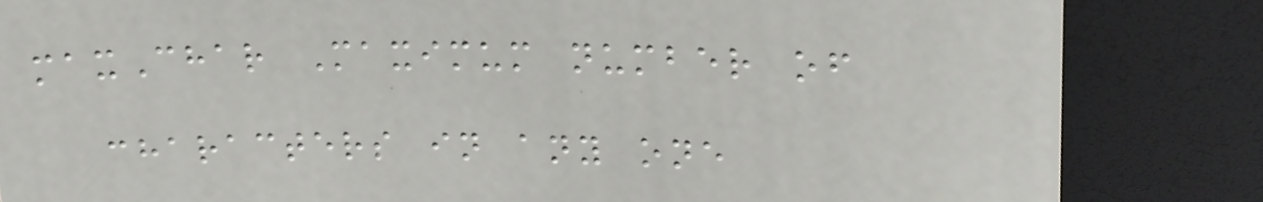maxChar Maximum number of
characters in any one
